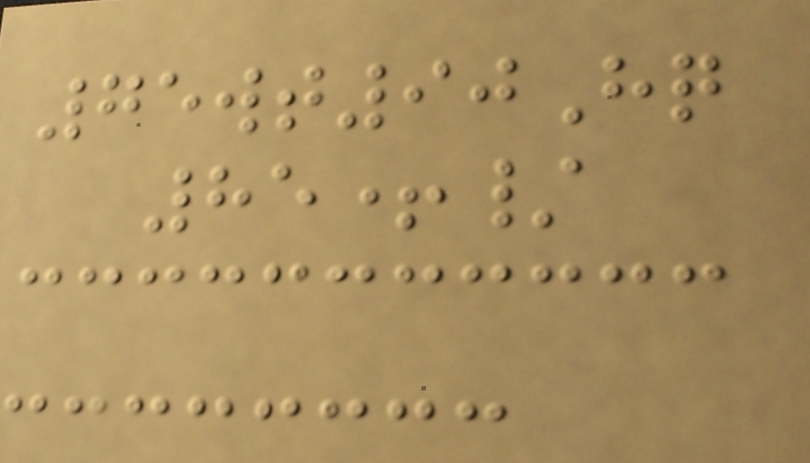75wt90Hq
85+/
